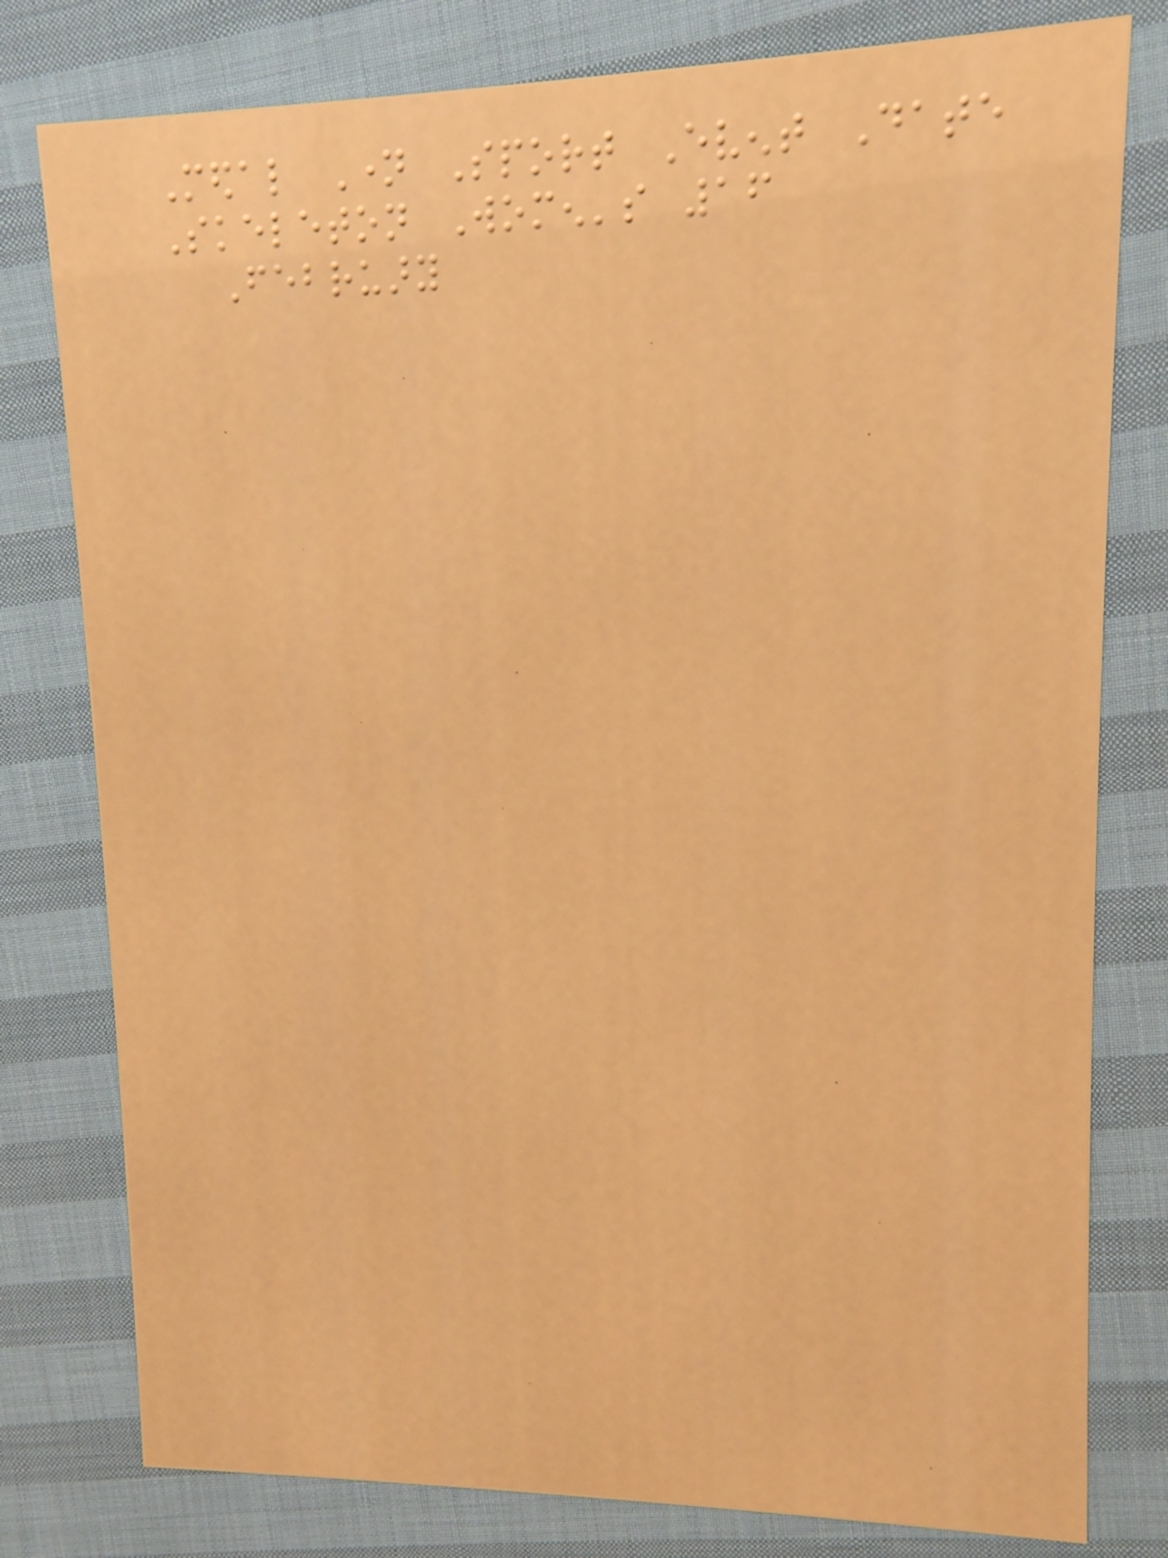Medal Name Sport Event Date
Skeleton Women's 16
February
